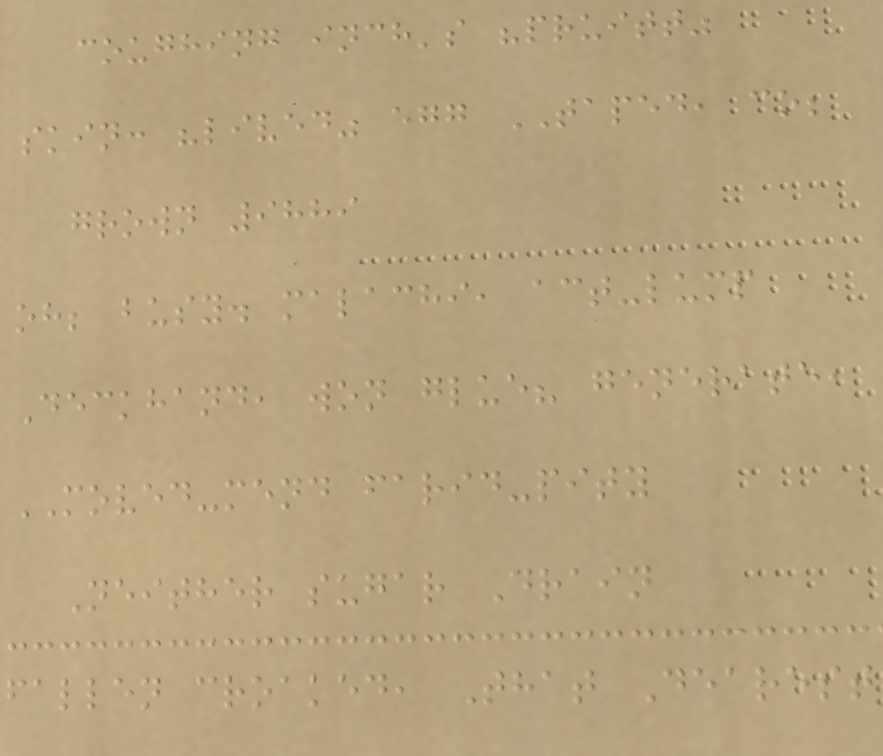coughing inch's "pruitt"
skin: "lived" egg TAPED, co;
grown 9889
oh; busy. malachi, act-lump
Deckhand, won glue? generate,
MOVED-mend farid-pity
Neither sugar Drain
fallen croaked, That Dearest
